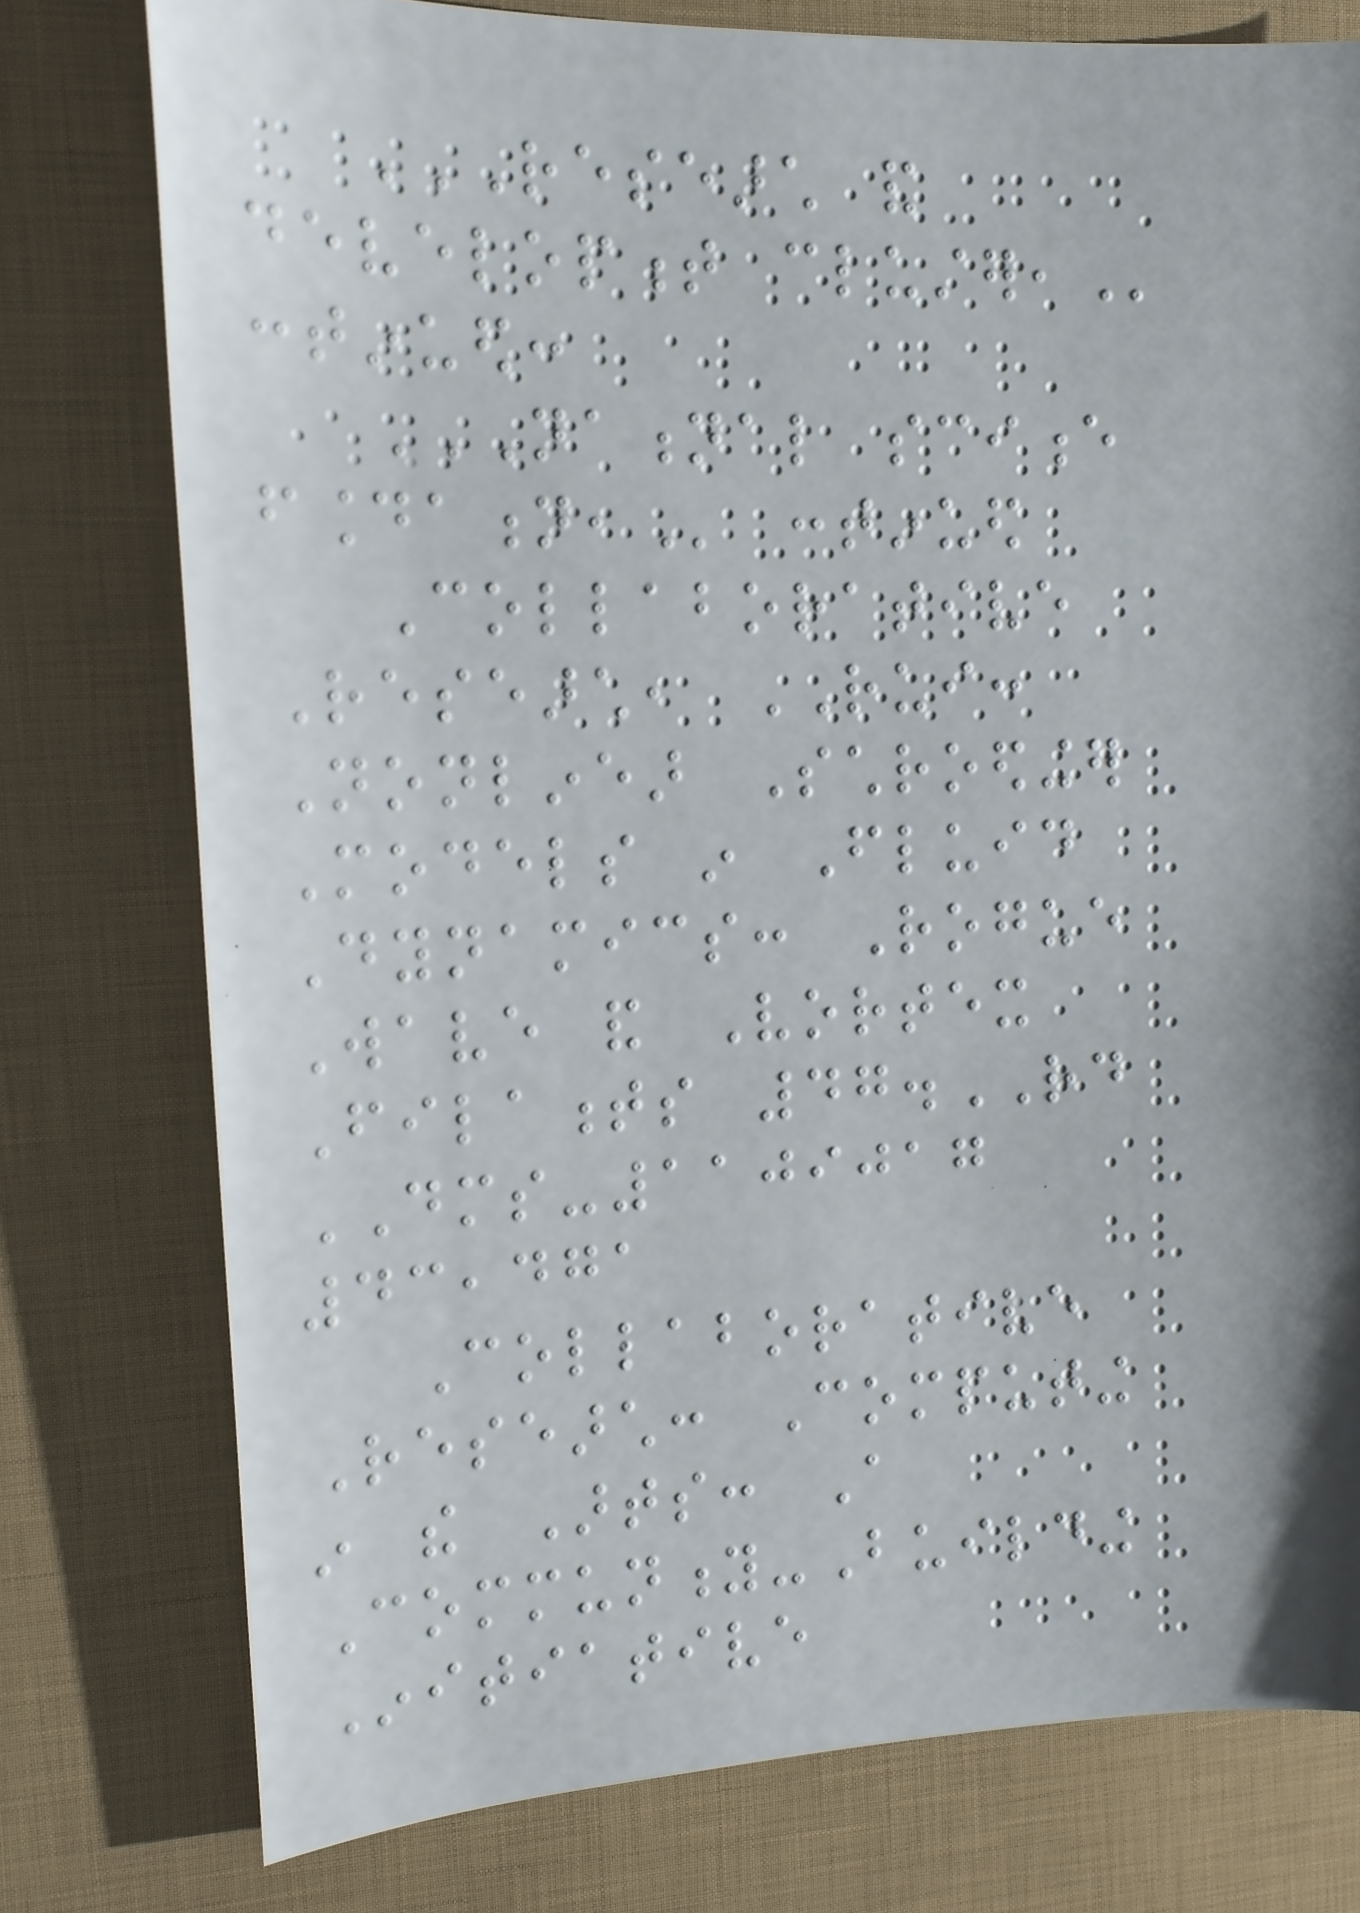RESEARCH AND
DEVELOPMENT CLUSTER,
continued:
NATIONAL SCIENCE
FOUNDATION, continued
Collaborative
Research, RUI:
Nonlinear Schroedinger
Models in Fluid
Dynamics: Rogue
Wave and Vortex
Filaments 47.RD
DMS-1109017
43,471
Collaborative
Research: Computing
in the Arts: A
Community-Building
Initiative
